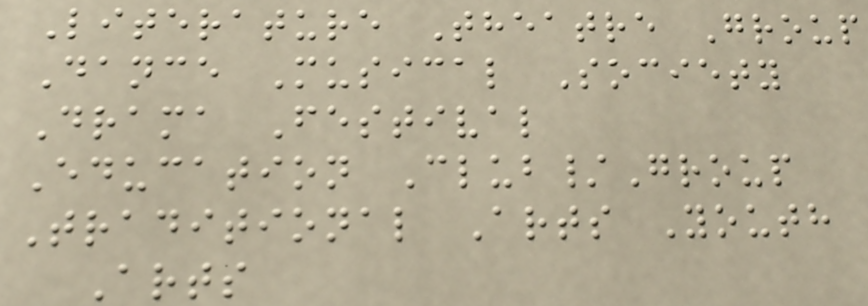Literature Theatre Group
Dance Musical Society
Drama Festival
Education Club/Group
Traditional Arts Youth
Arts
